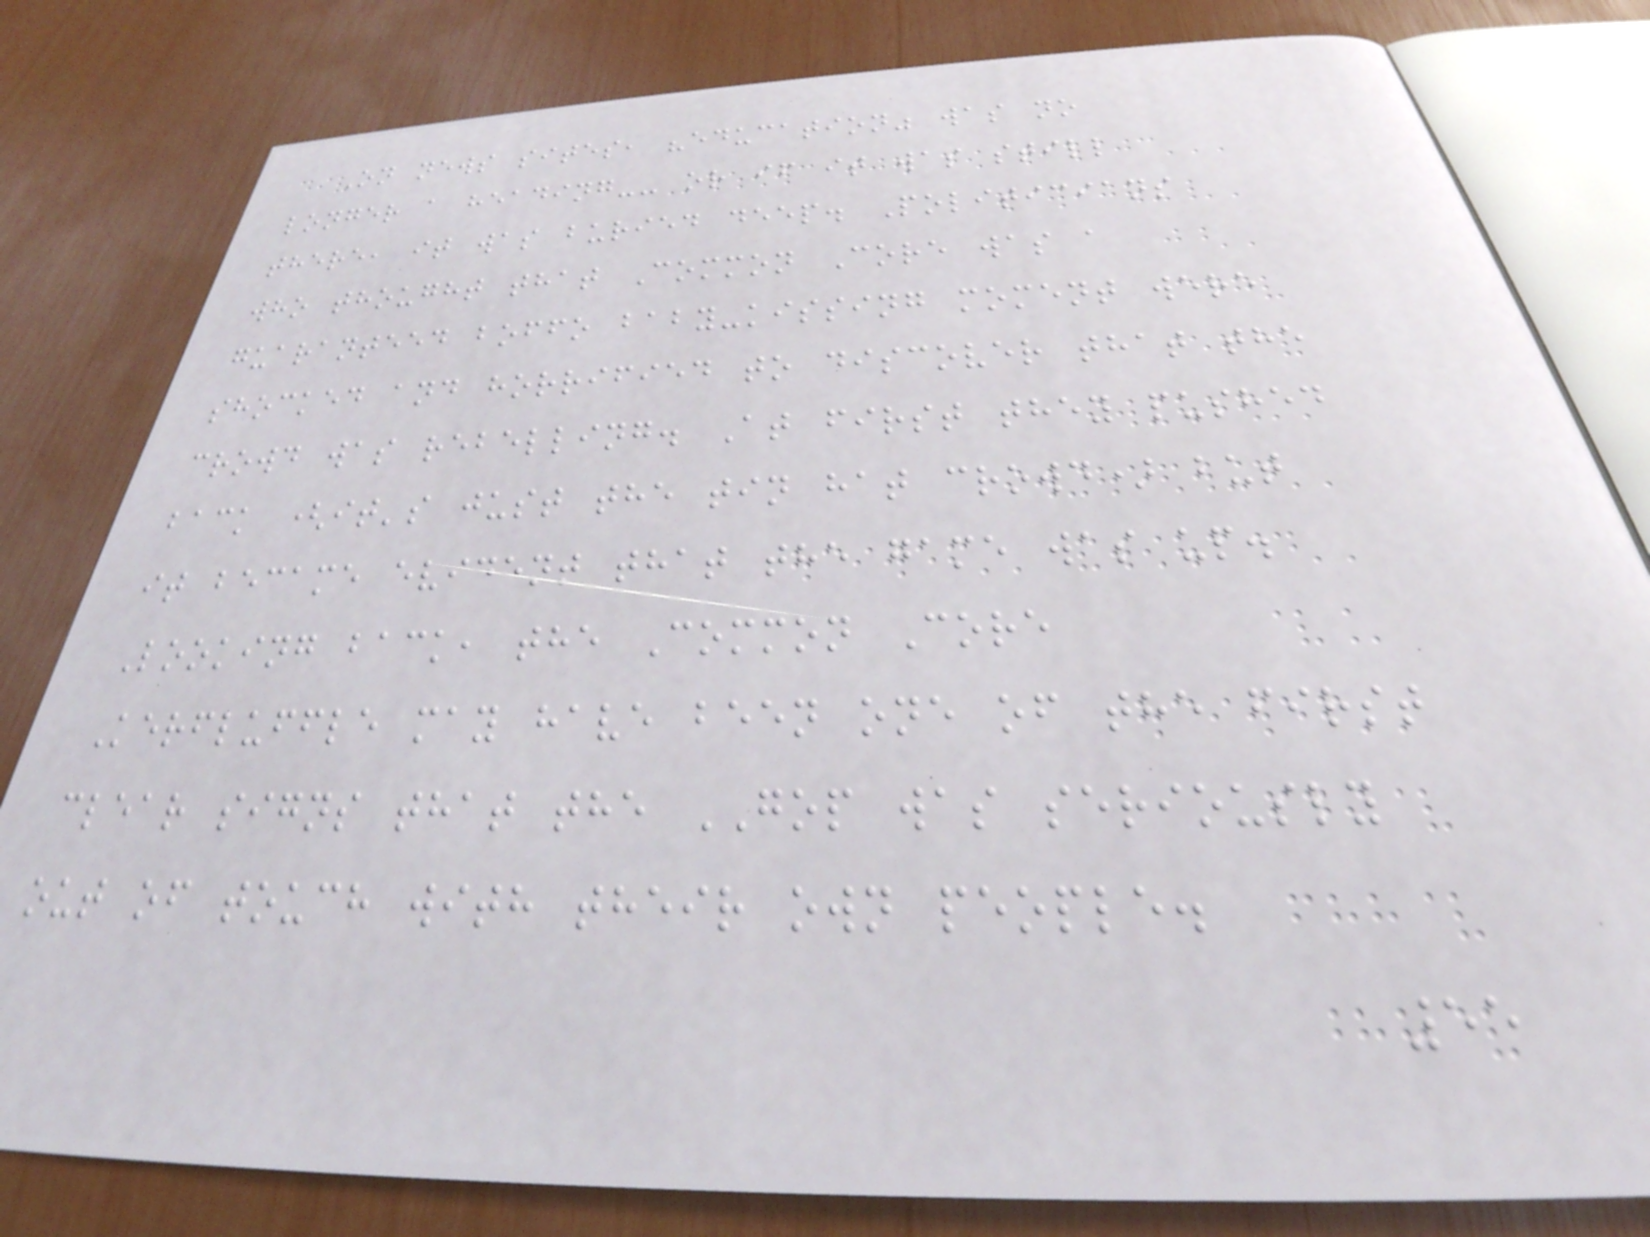On news sites, "education" was no
longer a heading-- or if it was still
there, it was buried deep. Politicians
who thought that Common Core was a
guaranteed boffo baby-kissing moment were
shocked and horrified to discover that the
crowd was rebelling. At first they pushed
back (it's just the tin hat crowd) but
it became evident that the game was up.
Looking back, the Common Core
Kerfluffle may have been one of the first
clear signs that the GOP was seriously
out of touch with their own people.
55
